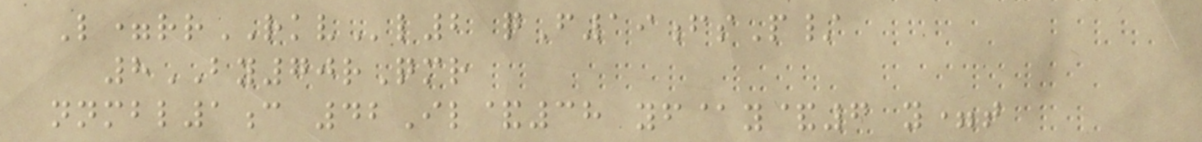L=rrRKVl2 qF19fsP/
8BY70rQmr
nnmbl1c 42Il&38 yf@y&6 y=t
